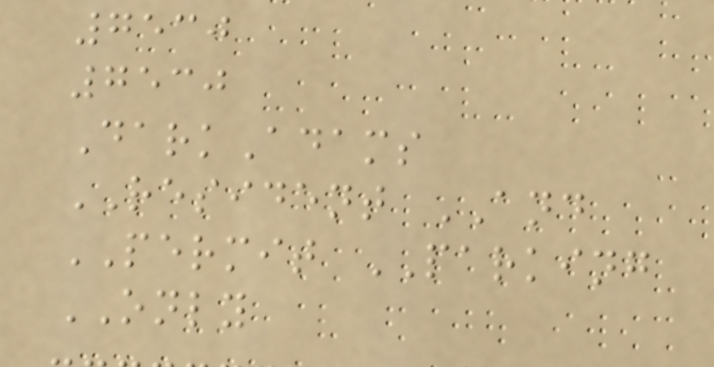7530
7530
DarkAdams
RESIDENT AND
PERMIT PARKING
ONLY
